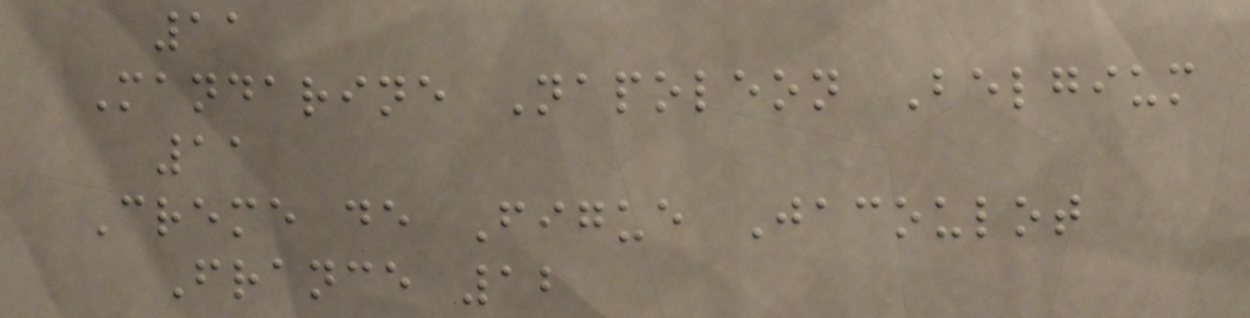11
Mandarine Napoleon Belgium
11
Creme de Figue Jacoulot
France 12
